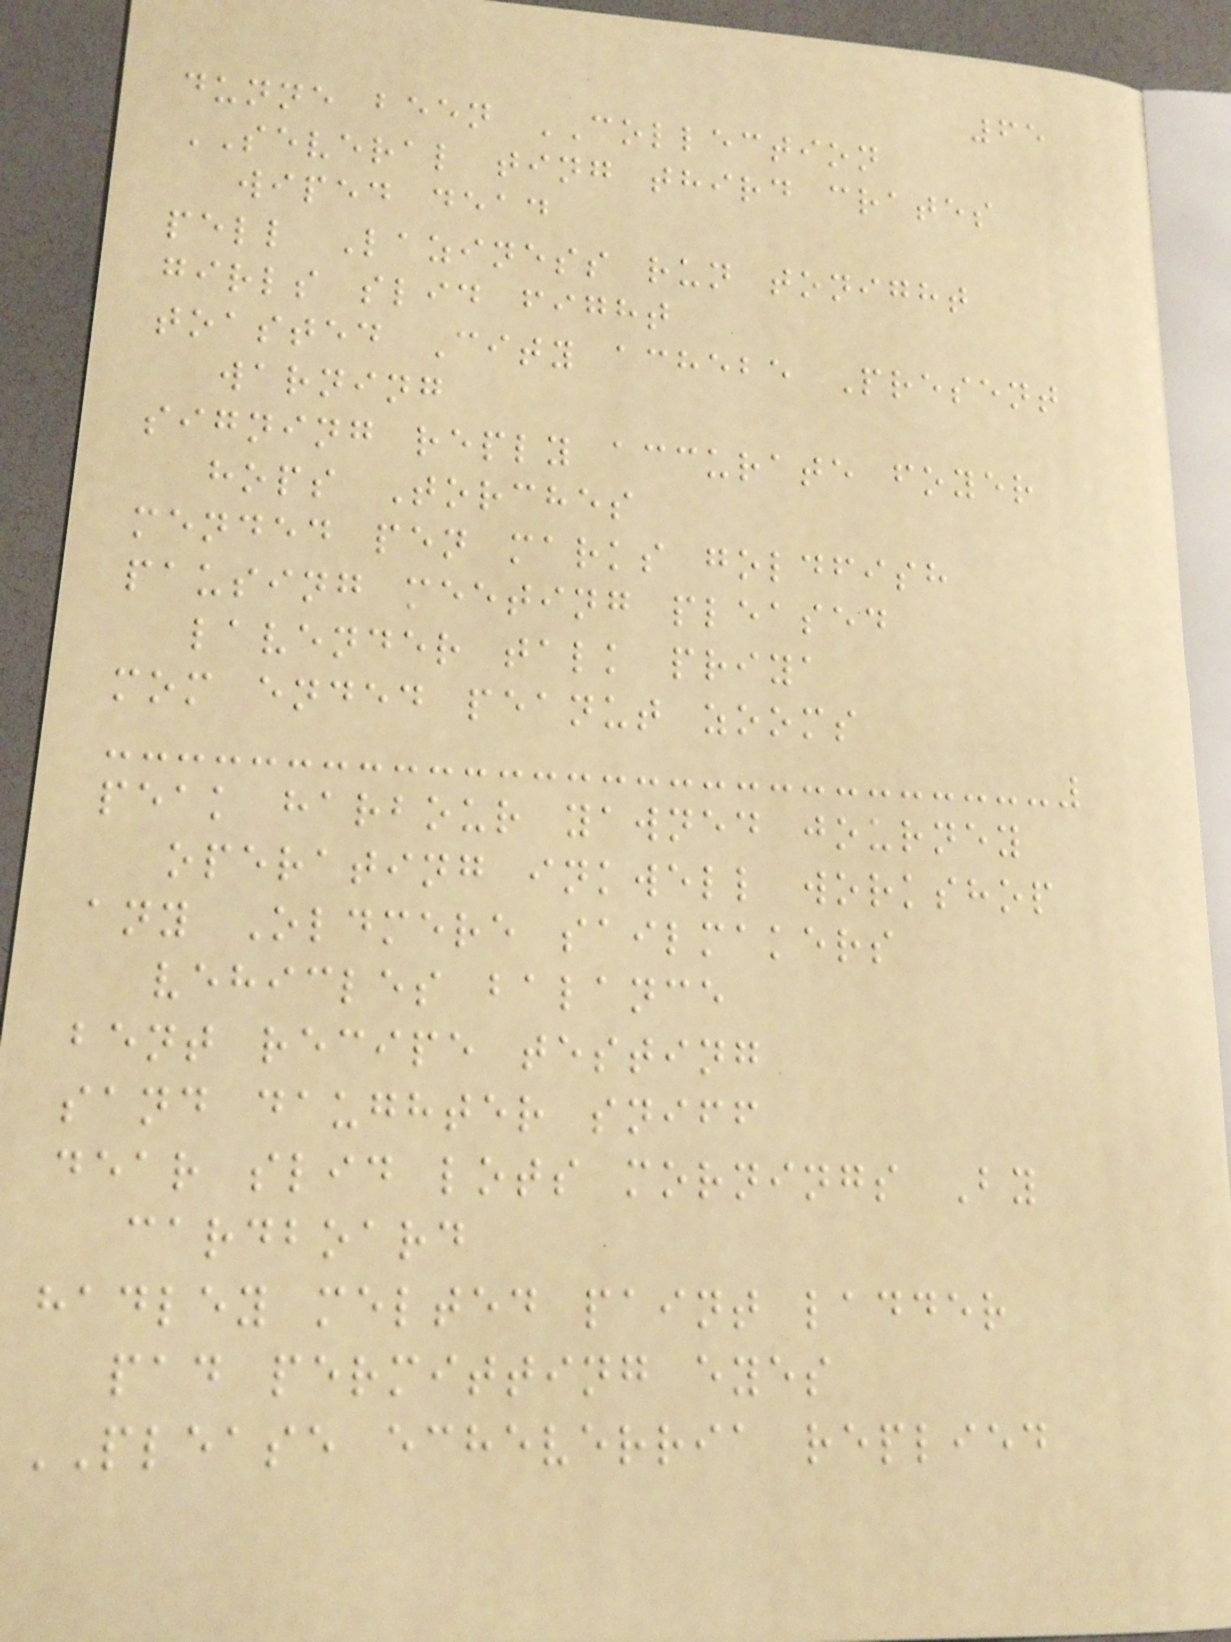65
dunne been COLLECTION
SEVERAL ting third crates
wiped dead
pell Laziness run tonight
girls slid fight
toasted City achebe Present
warning
signing reply accurate foyer
hops Torches
mended pen marks goldfish
pausing meeting pleased
lavender talk priya
mom ended peanut zooms
peak harbour yawned journey
operating inkwell workshop
any Oldmere sailmakers
vehicles balance
bent recipe testing
sand daughter sniff
dear slid lots mornings By
cardboard
hadley melted paint ladder
pad permitting eyes
PLEASE echeverria replied
